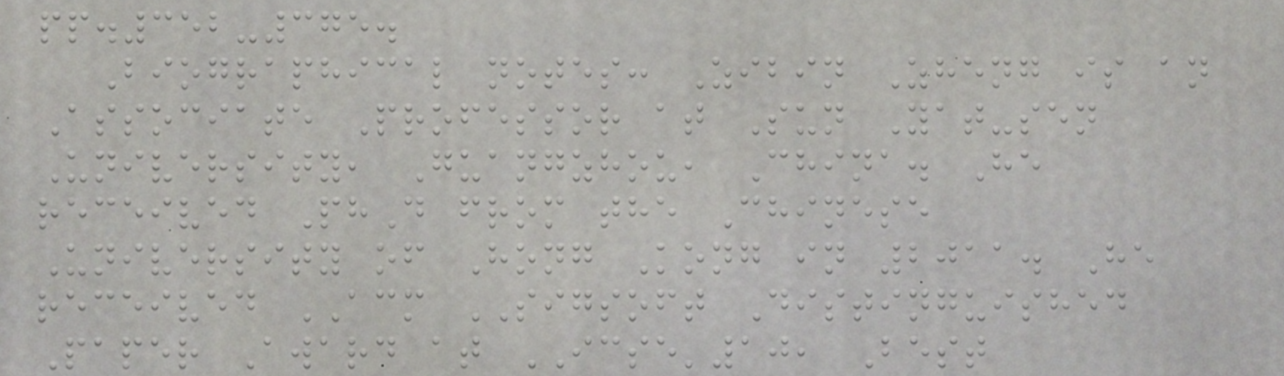pp.352-375.
Biographical notes: Zibin Zheng is an
Associate Professor at Sun Yat-sen
University, Guangzhou, China. He
received PhD from the Chinese
University of Hong Kong in 2011. He
received ACM SIGSOFT Distinguished
Paper Award at ICSE'10, Best
